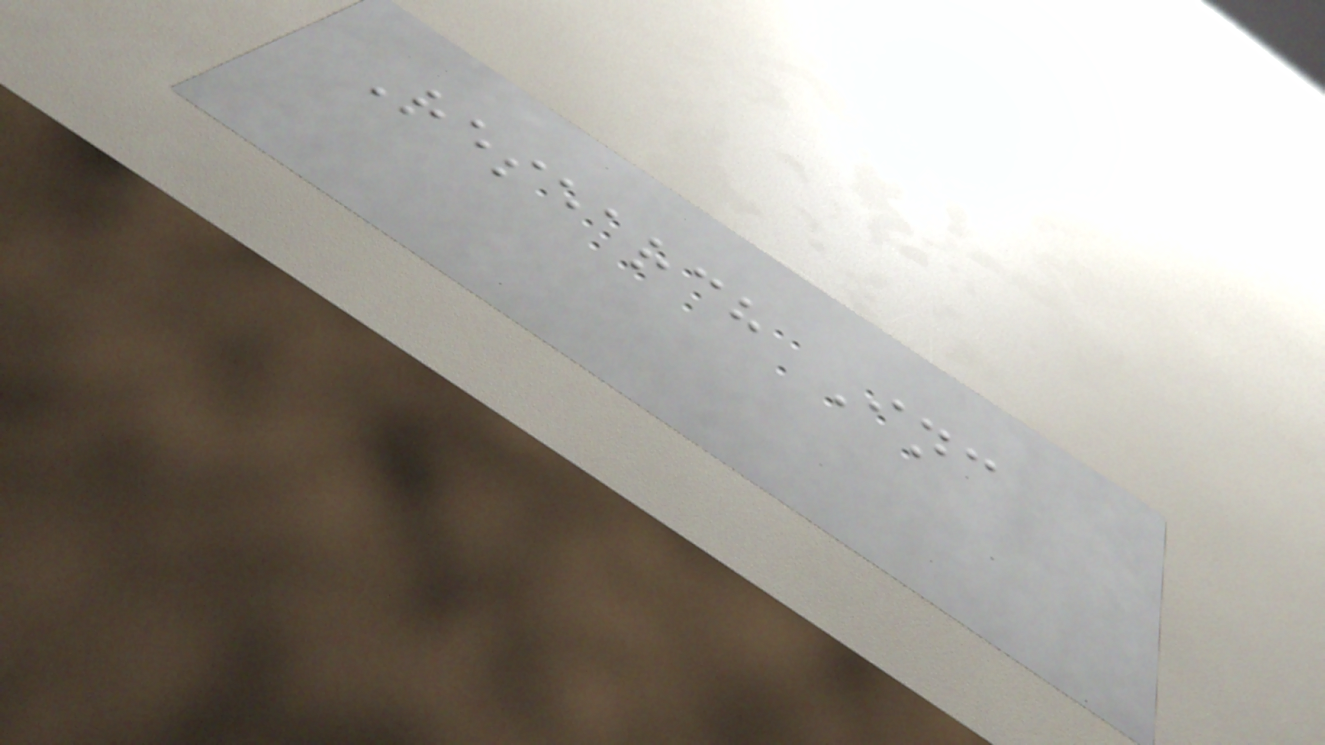Research Inc
